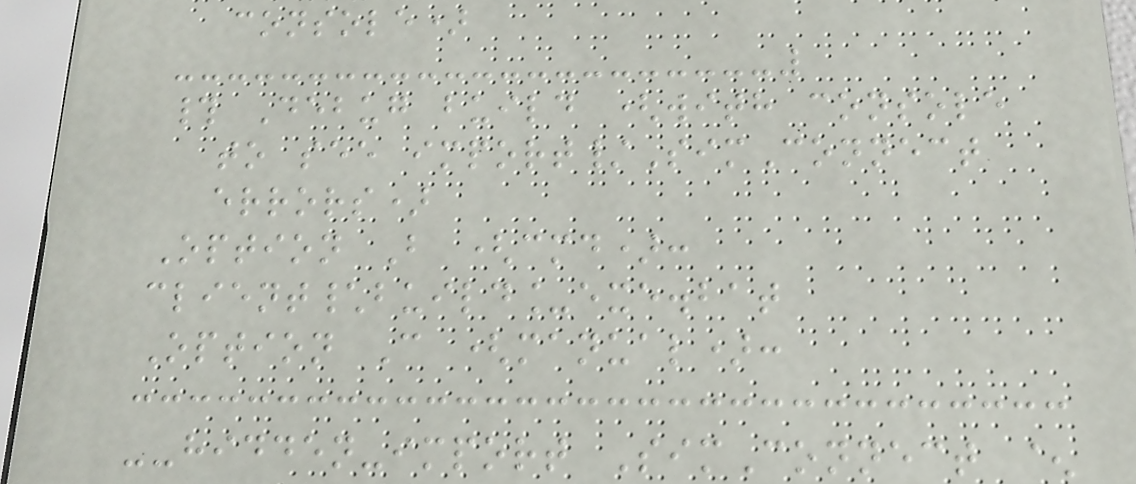console)
# Debug build (with console
to see import/SimConnect
errors)
Option B (cmd):
client\build_exe.bat
Option C (manual):
--hidden-import SimConnect ^
